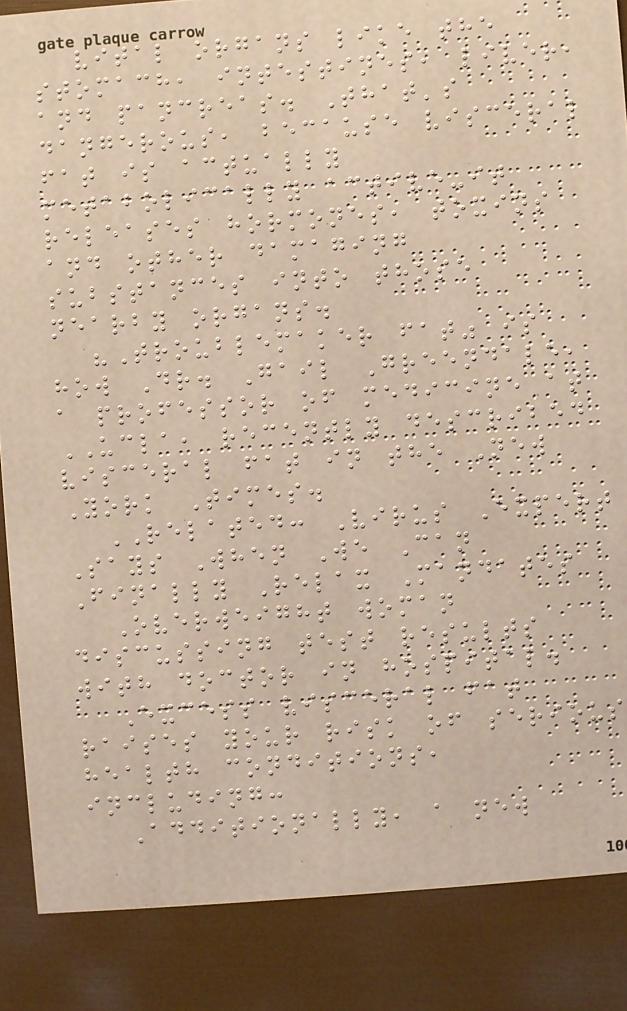vital organs like the
stomach, intestines, liver,
and pancreas. That's
dangerous, because visceral
fat is actually
metabolically active-it
releases hormones, toxins
and other damaging
substances into those
nearby organs.
"Troublemaker fat" is
how Dr. Gail Greendale,
a professor of medicine at
UCLA, recently described
visceral fat in the New
York Times.
RELATED: Virus Expert
Says When We Can
Finally Relax Mandates
Overweight woman
discussing test results
with doctor in hospital.
Excess visceral fat
raises your risk of serious
health conditions,
including:
Additionally, a new
